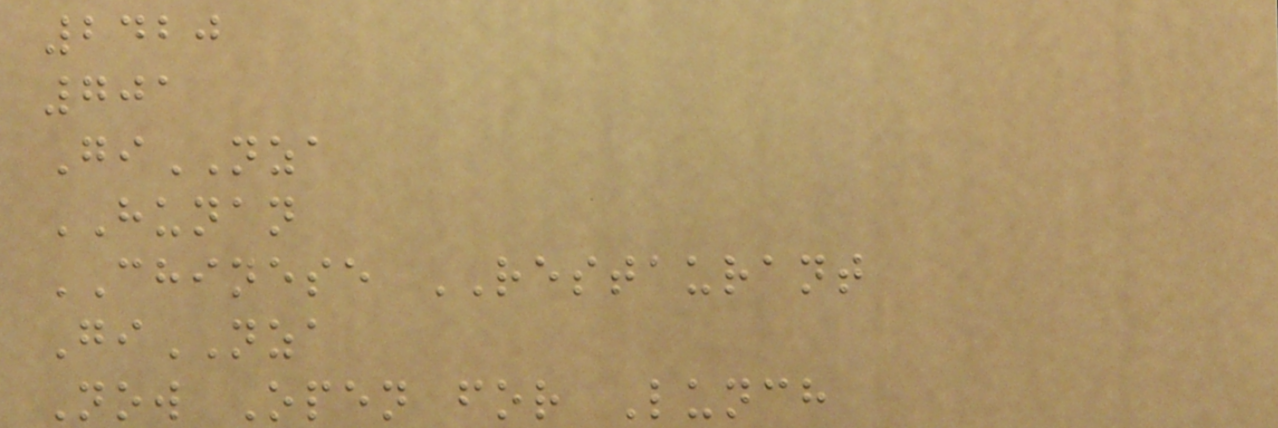2420
701
GiNZA
HUNAN
CHINESE RESTAURANT
GiNZA
Now Open for Lunch
